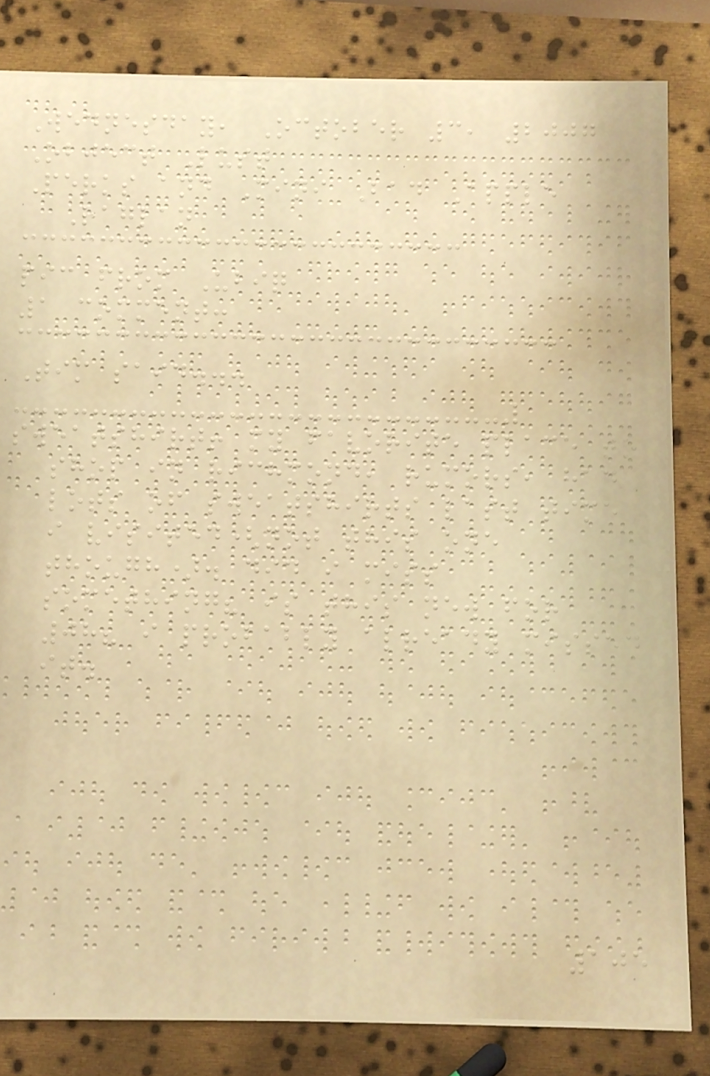Wednesday, October 3, 2007
Object Lust
Perks and Mini Bad Apple
Raglan
pic from Ubiq
1 comment:
Tim said...
sweatshirt! my favorite place to
shop in richmond, rumors, had
lots of sweatshirts last time
i visited(not this one
though). did i miss
something? is this new for
08? i probably already missed
it.
105
